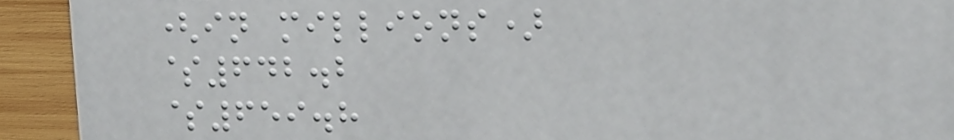(in millions)
$642.2
$659.8
